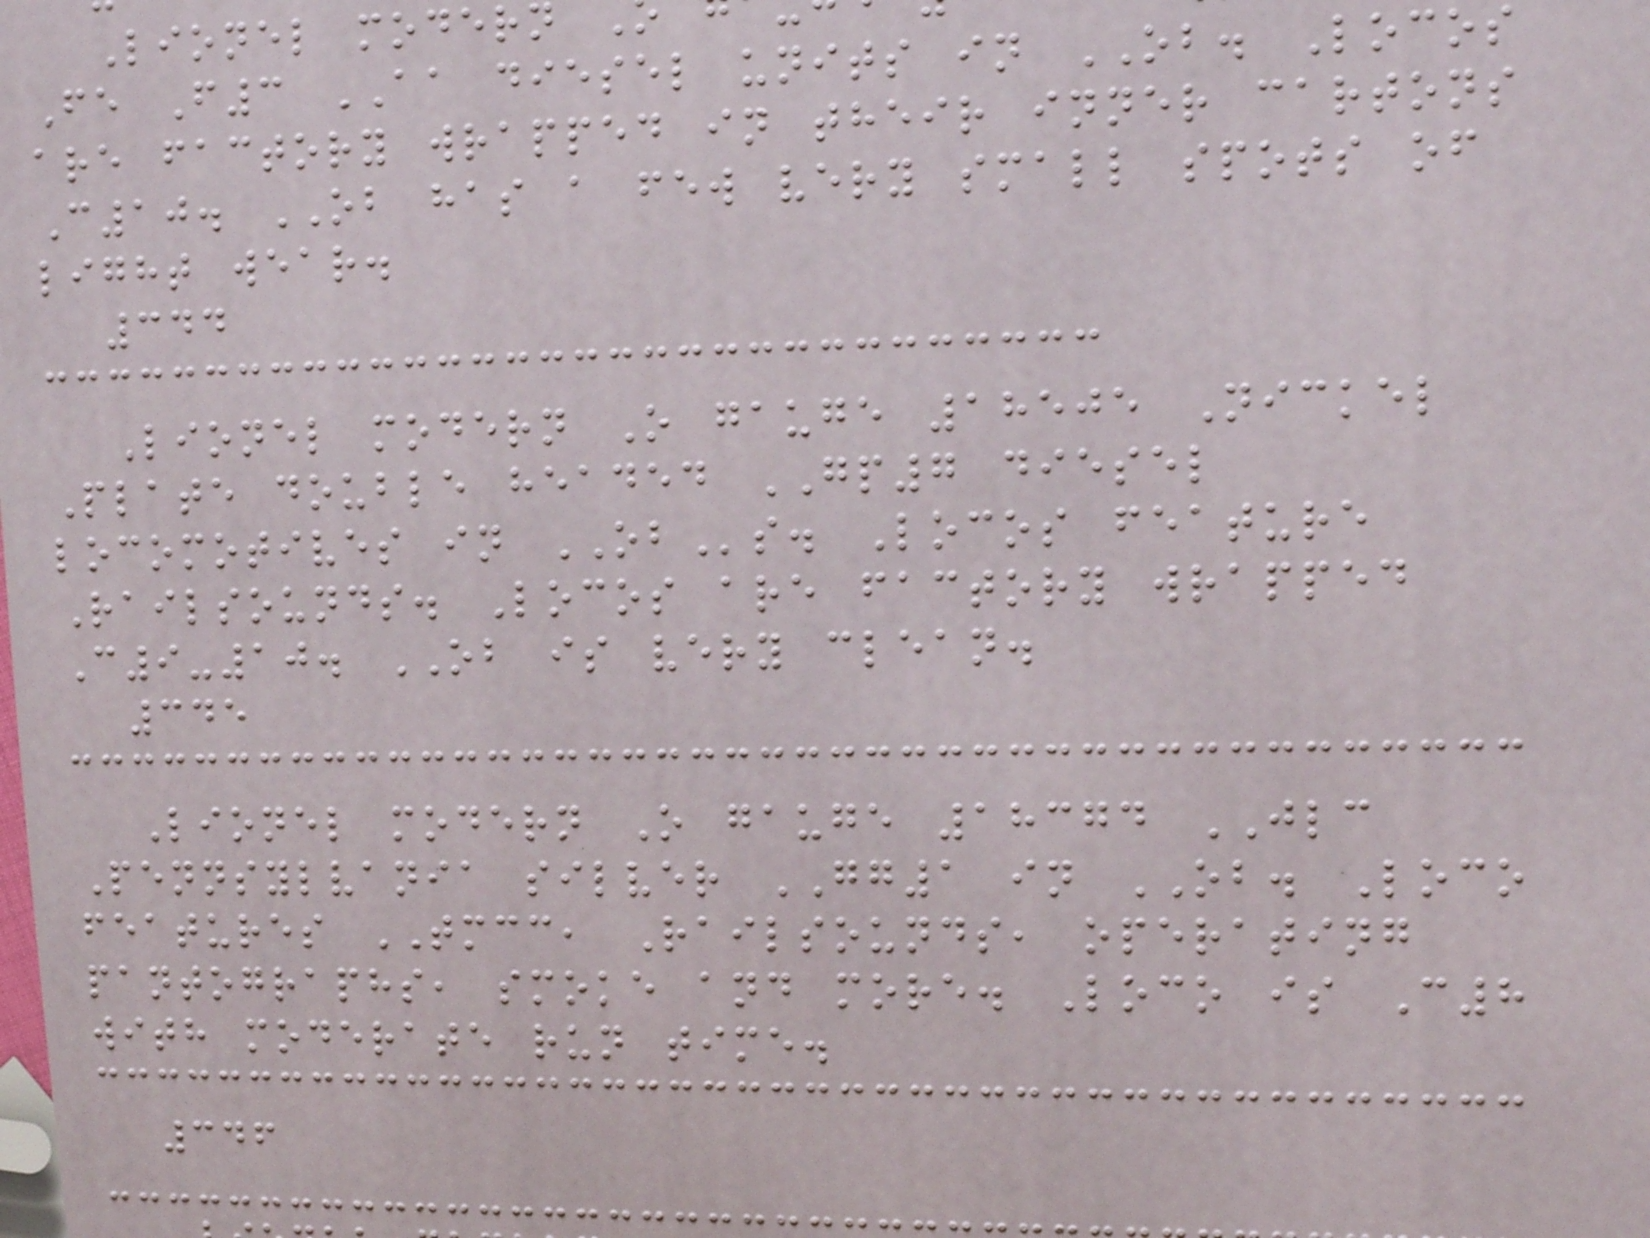Lionel modern
Fe F3 AA diesel units in OB. Locos
are factory wrapped in their inner cartons
C10. OB has a few very small spots of
light wear.
344
Lionel modern O gauge 18505 Nickel
Plate double headed GP7 diesel
locomotives in OBs. Locos feature
Railsounds. Locos are factory wrapped
C9-10. OB is very clean.
345
Lionel modern O gauge 18374 JLC
Pennsylvania silver GG1 in OB. Loco
features TMCC, Railsounds, operating
pantographs, smoke and more. Loco is C8
with moderate run time.
346
